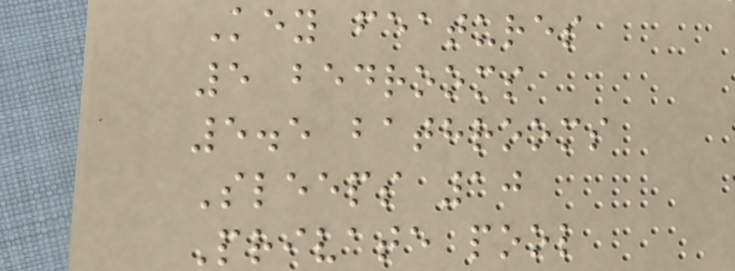Key features
5 bedrooms
5.5 bathrooms
Sleeps 10
Private pool
